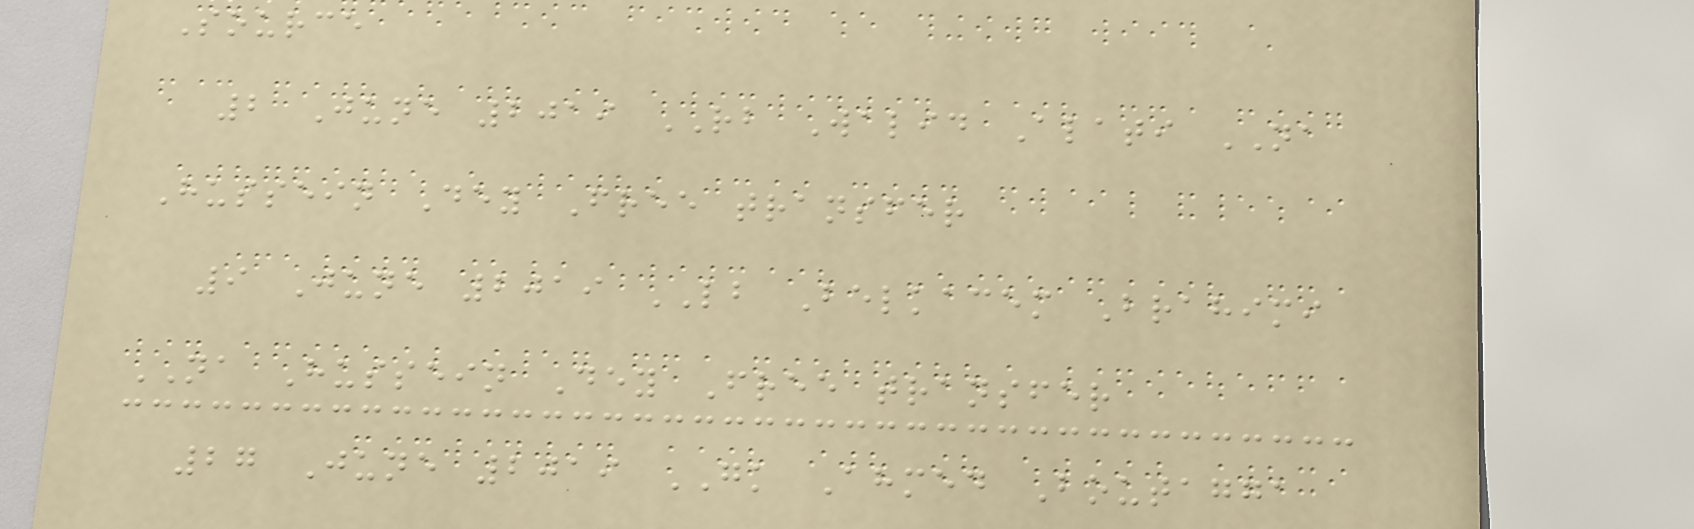Source
2 June 2019 RB Walid Alati NA
Hussein Dey Free transfer
9 June 2019 LB Belkacem Brahimi
NA Hussein Dey Free transfer
27 June 2019 GK Ahmed Boutagga
